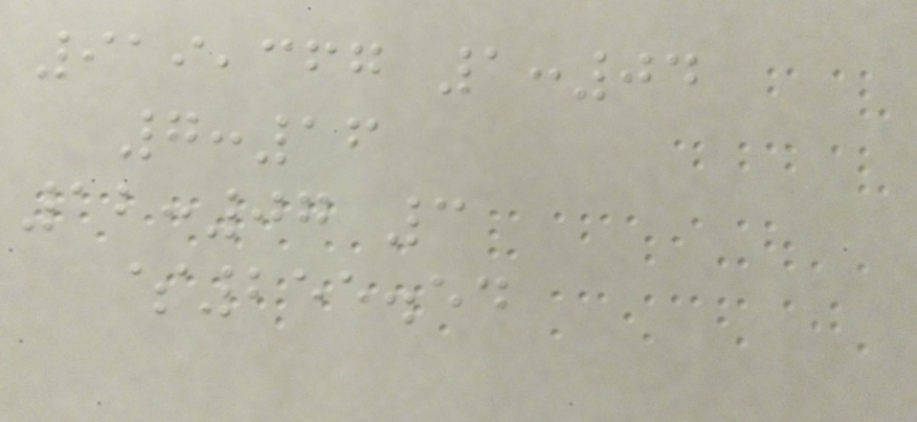919,367 1:04
7:16
12:07 3
$255.54
